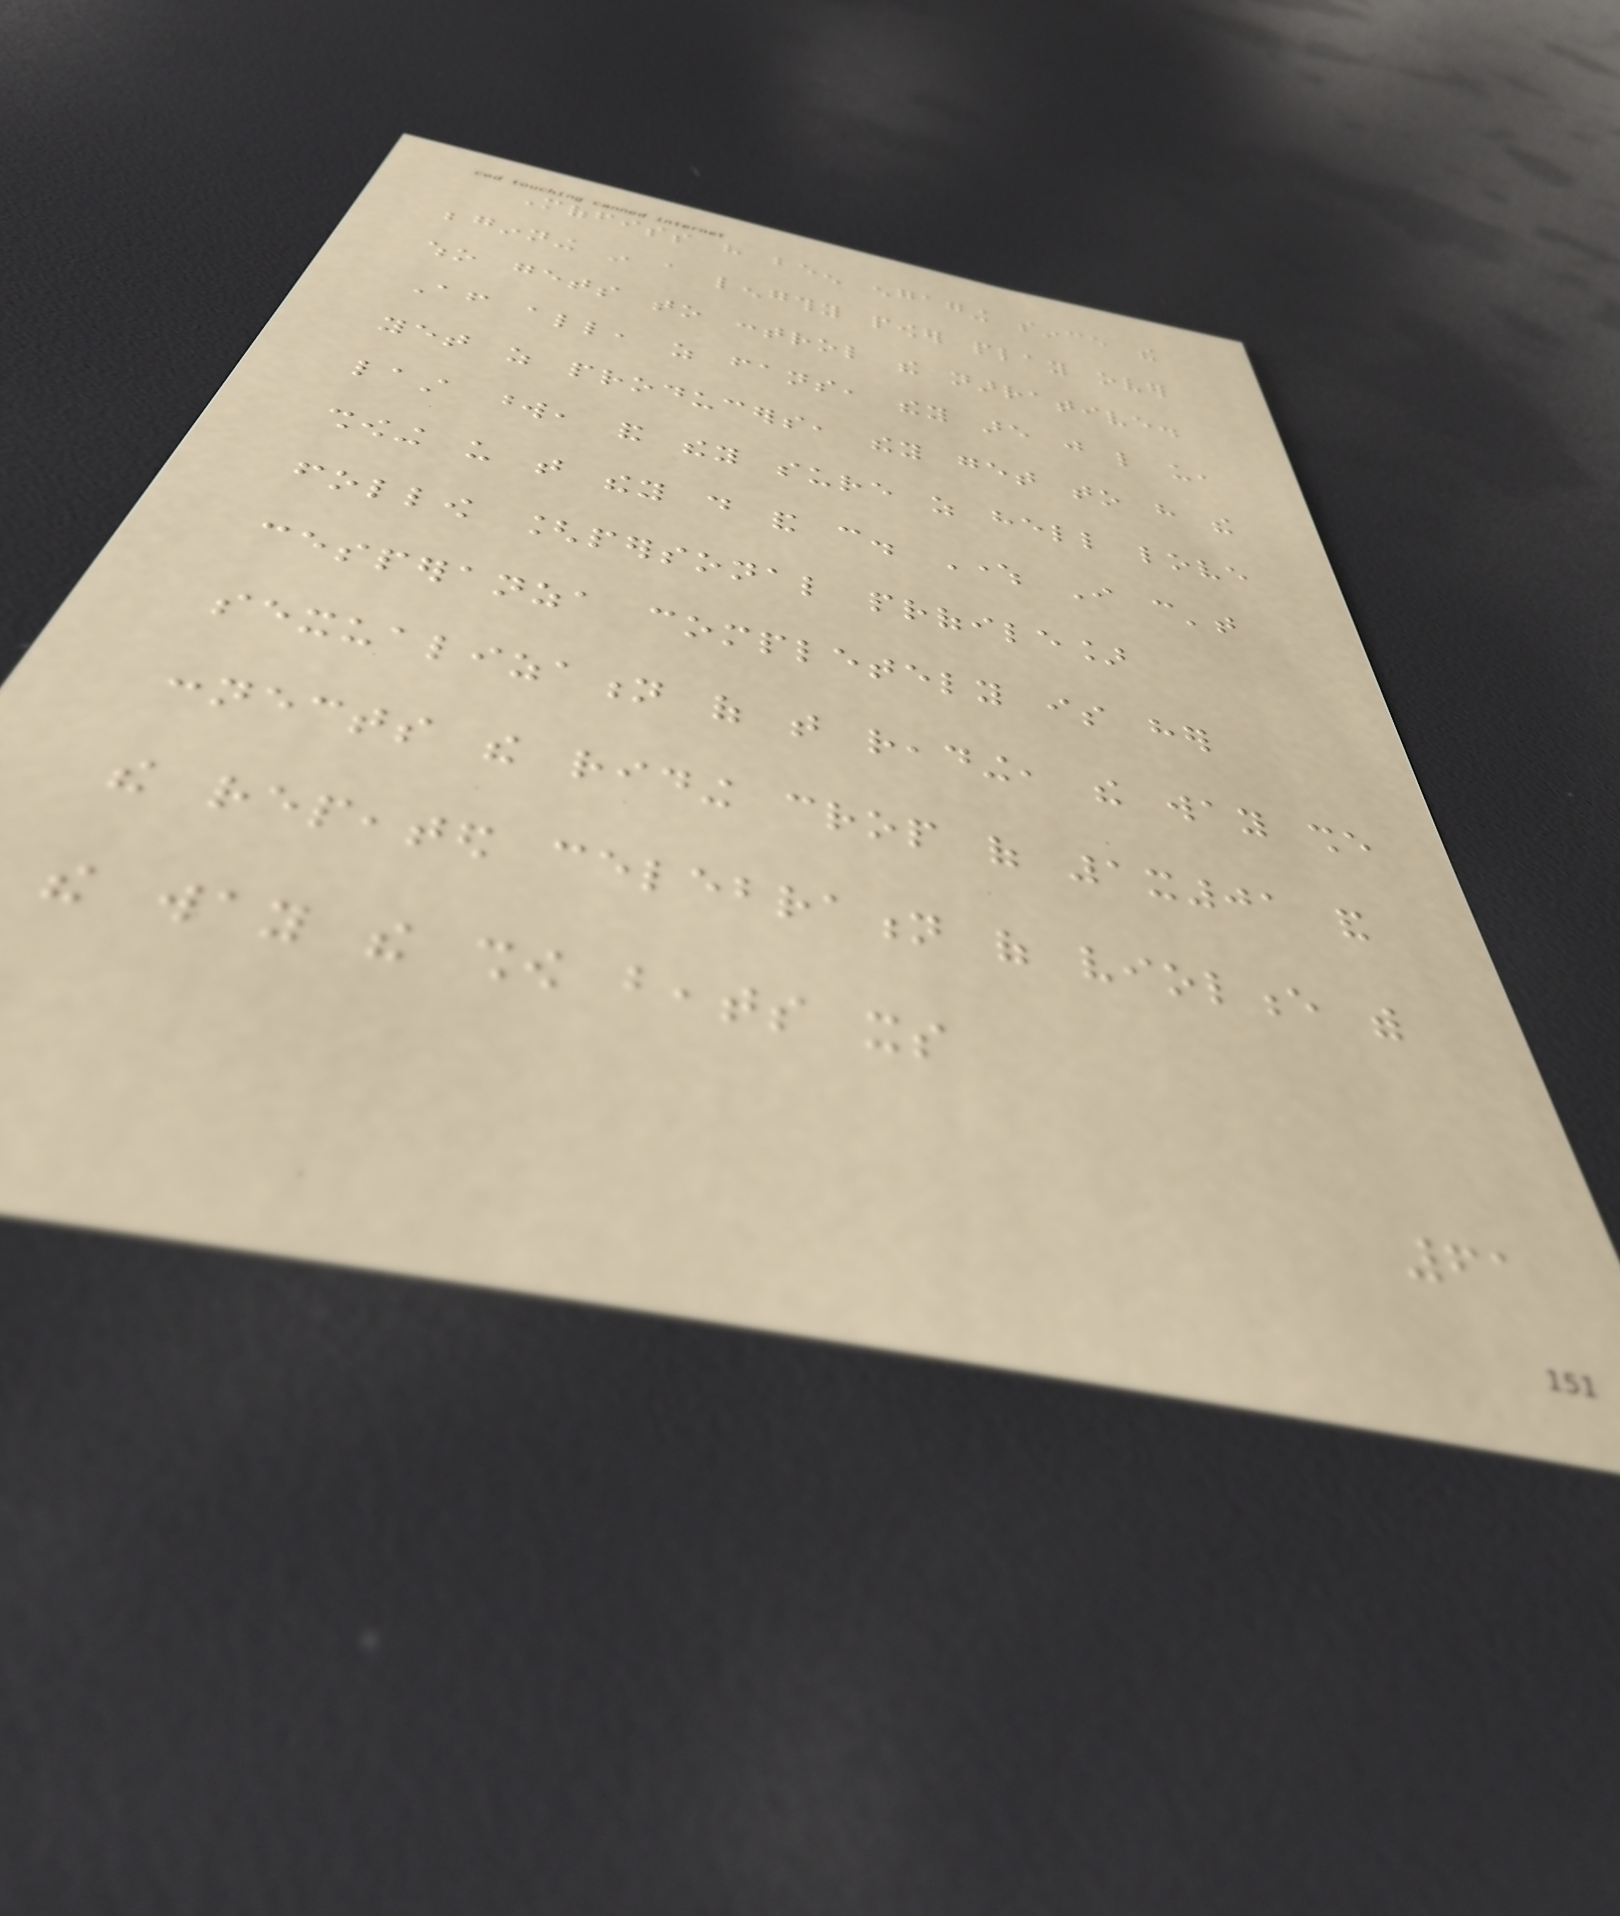Moffiss have been engaging since the
beginning in a lengthy power play over
who gets to control the narrative.
After all, as fans, they are just like us,
yet as producers, they get to have the
last word, and they sure as hell love
showing us that they do and can. Where I can't
follow [personal profile]
cesperanza completely is her
sexualization of that reading, the way she
connects the riding crop of 1x01 and
the repeated celebration of violence with
the way the show beats its
61
